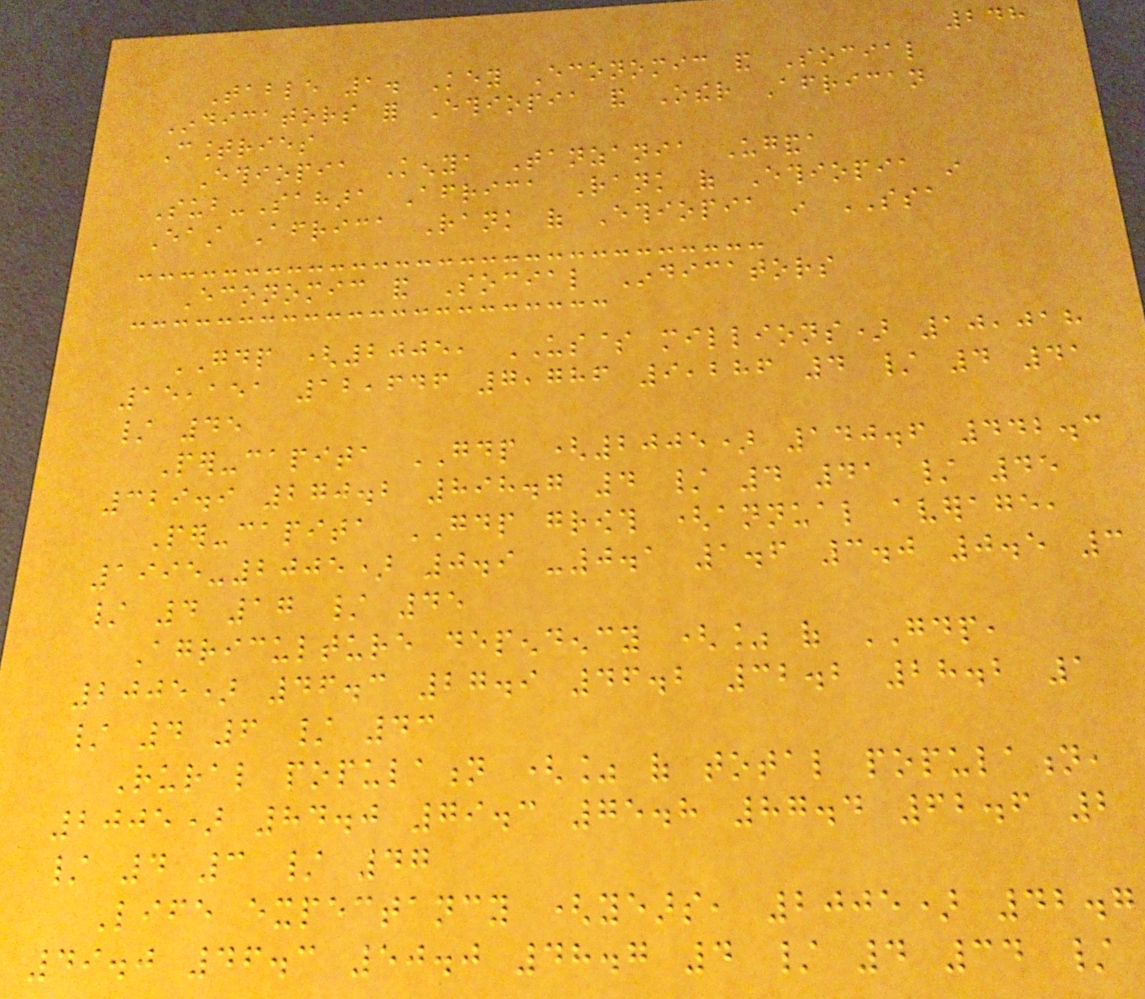248
Table 1. Key Economic and Social
Indicators for Ethiopia and Other African
Countries
Ethiopia Kenya Tanzania Uganda
Sub-Sahara Africa Rank of Ethiopia in
East Africa Rank of Ethiopia in SSA
Economic and Social Indicators
GDP (2005, US$ millions) 10,018
15,151 12,646 7,786 9,286 4 / 4 41
/ 45
Per-capita GDP (2005) 140.6 442.3
329.9 270.2 898.7 4 / 4 41 / 45
Per-capita GDP growth (annual average,
1995-2005) 0.9 -0.1 1.6 3.0 0.5 3
/ 4 17 / 45
Agriculture dependency (% of GDP,
2005) 46.3 27.9 46.2 32.2 28.2 1
/ 4 6 / 43
Rural population (% of total population,
2005) 84.0 79.3 75.8 87.4 62.6 2
/ 4 3 / 47
Life expectancy (years, 2005) 42.7
49.0 46.3 50.0 48.7 4 / 4 34 /
